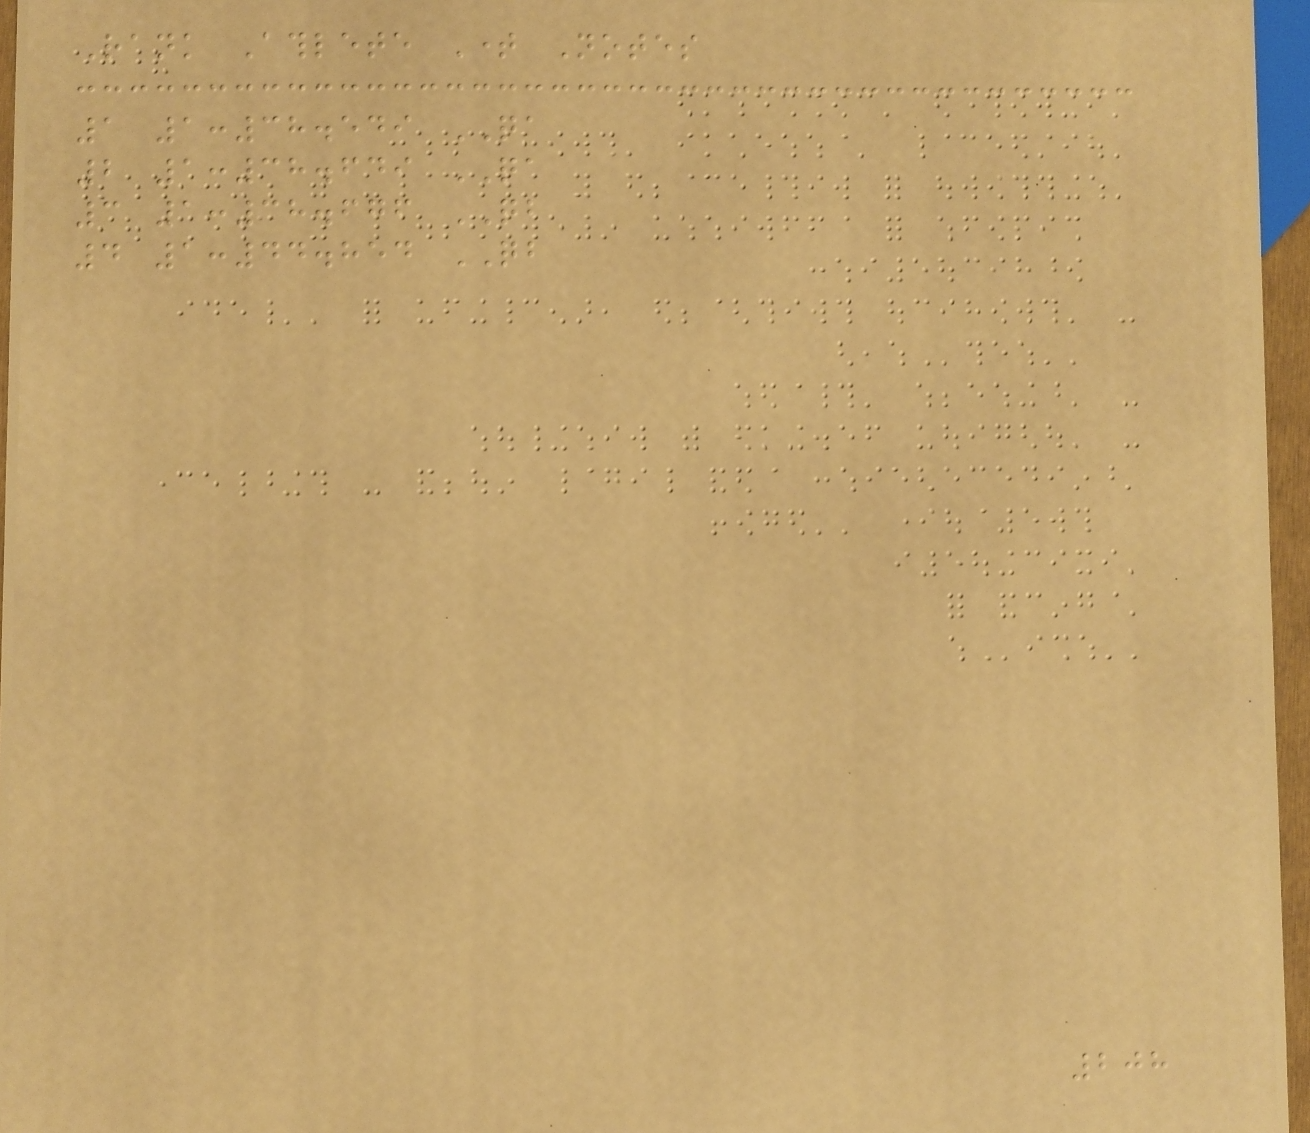Rank Athlete Time Notes
1 1:38.549 QA
2 1:38.649 QA
3 1:38.676 QB
4 1:44.854 QB
208
